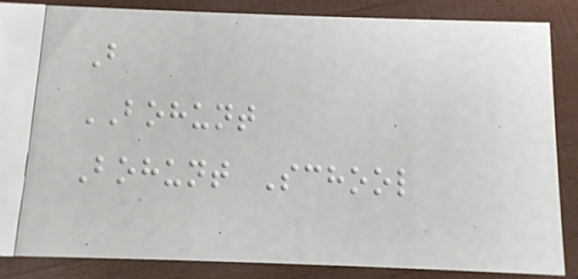B
BOHUNT
Bohunt School
